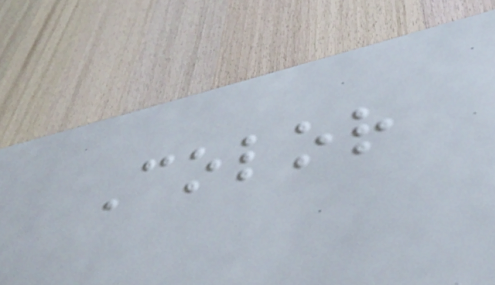Color
